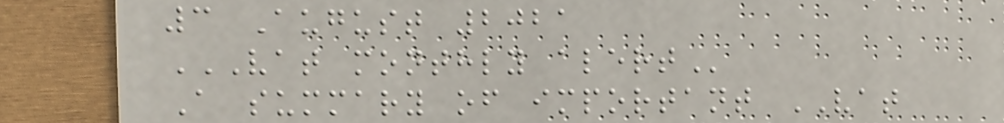3 August 2021
VAT MONTHLY ALERT
A summary of important VAT
